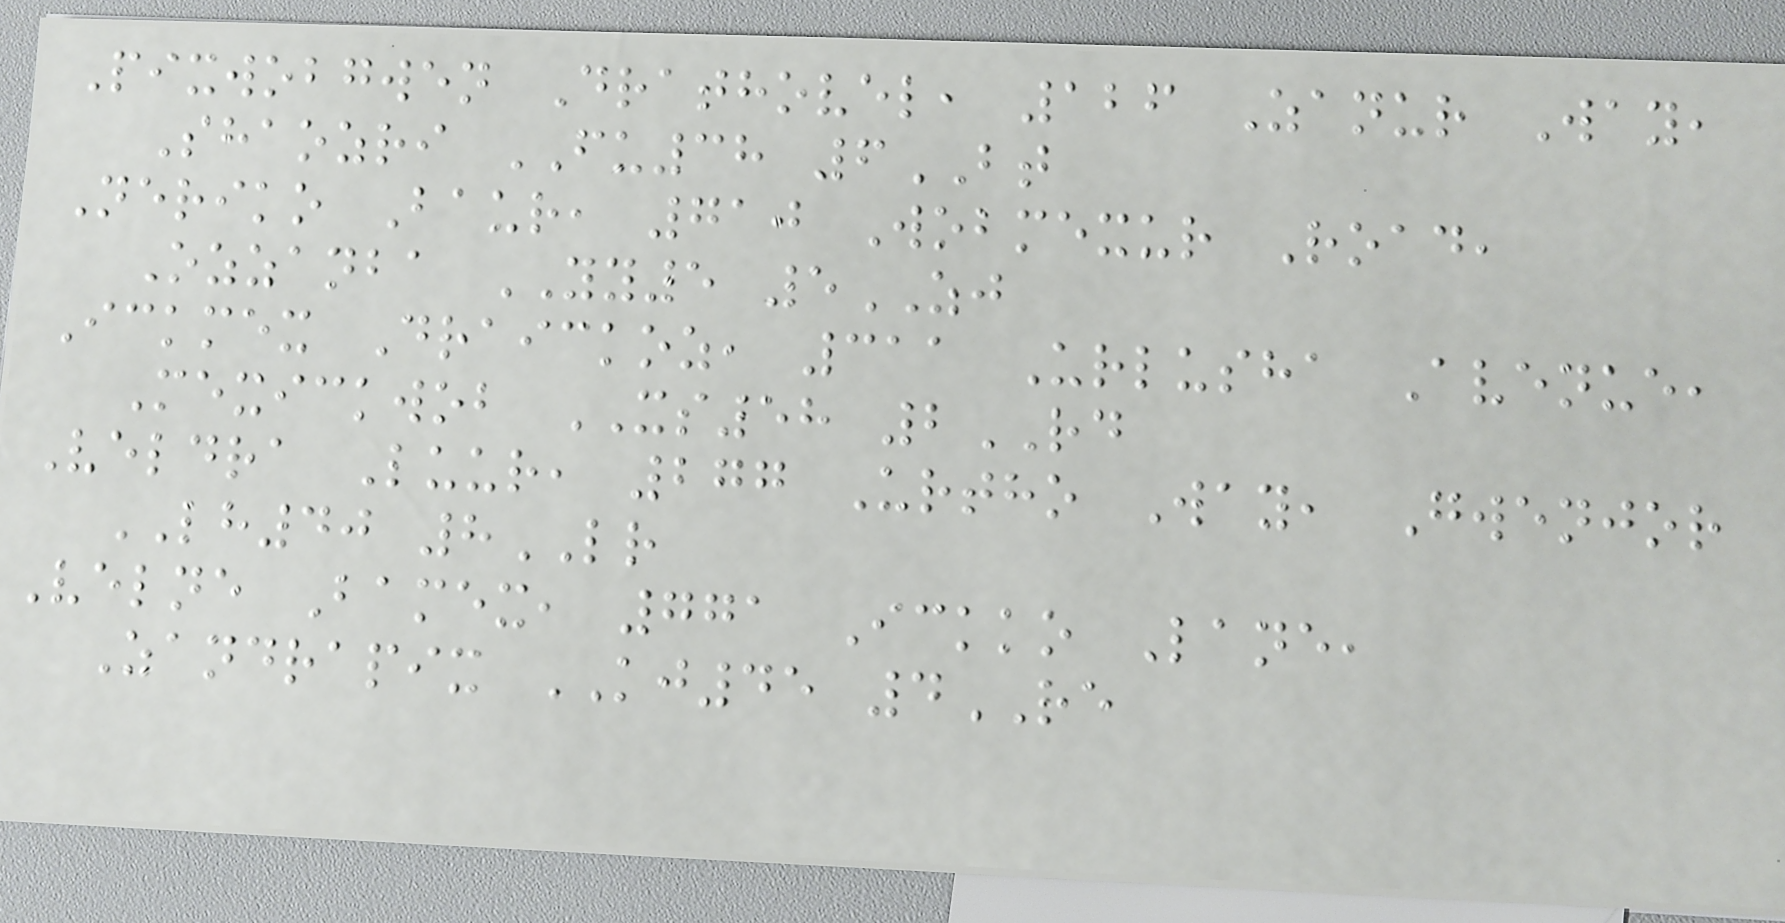Pixwobgwen Drathovel, 126 Zanur Way,
Shaozri FU38 6BT
Neriko Baur, 710 Wobmexur Road,
Ozzanba YY5 5ZJ
Ickmex Draickoz, 311 Urlusha Avenue,
Mexickwob XS58 2RD
Veldra Luur, 277 Urtho Way, Gwenjor
LH40 8LR
Velne Bamex, 771 Ickko Lane,
Zandrapix KJ45 4RE
